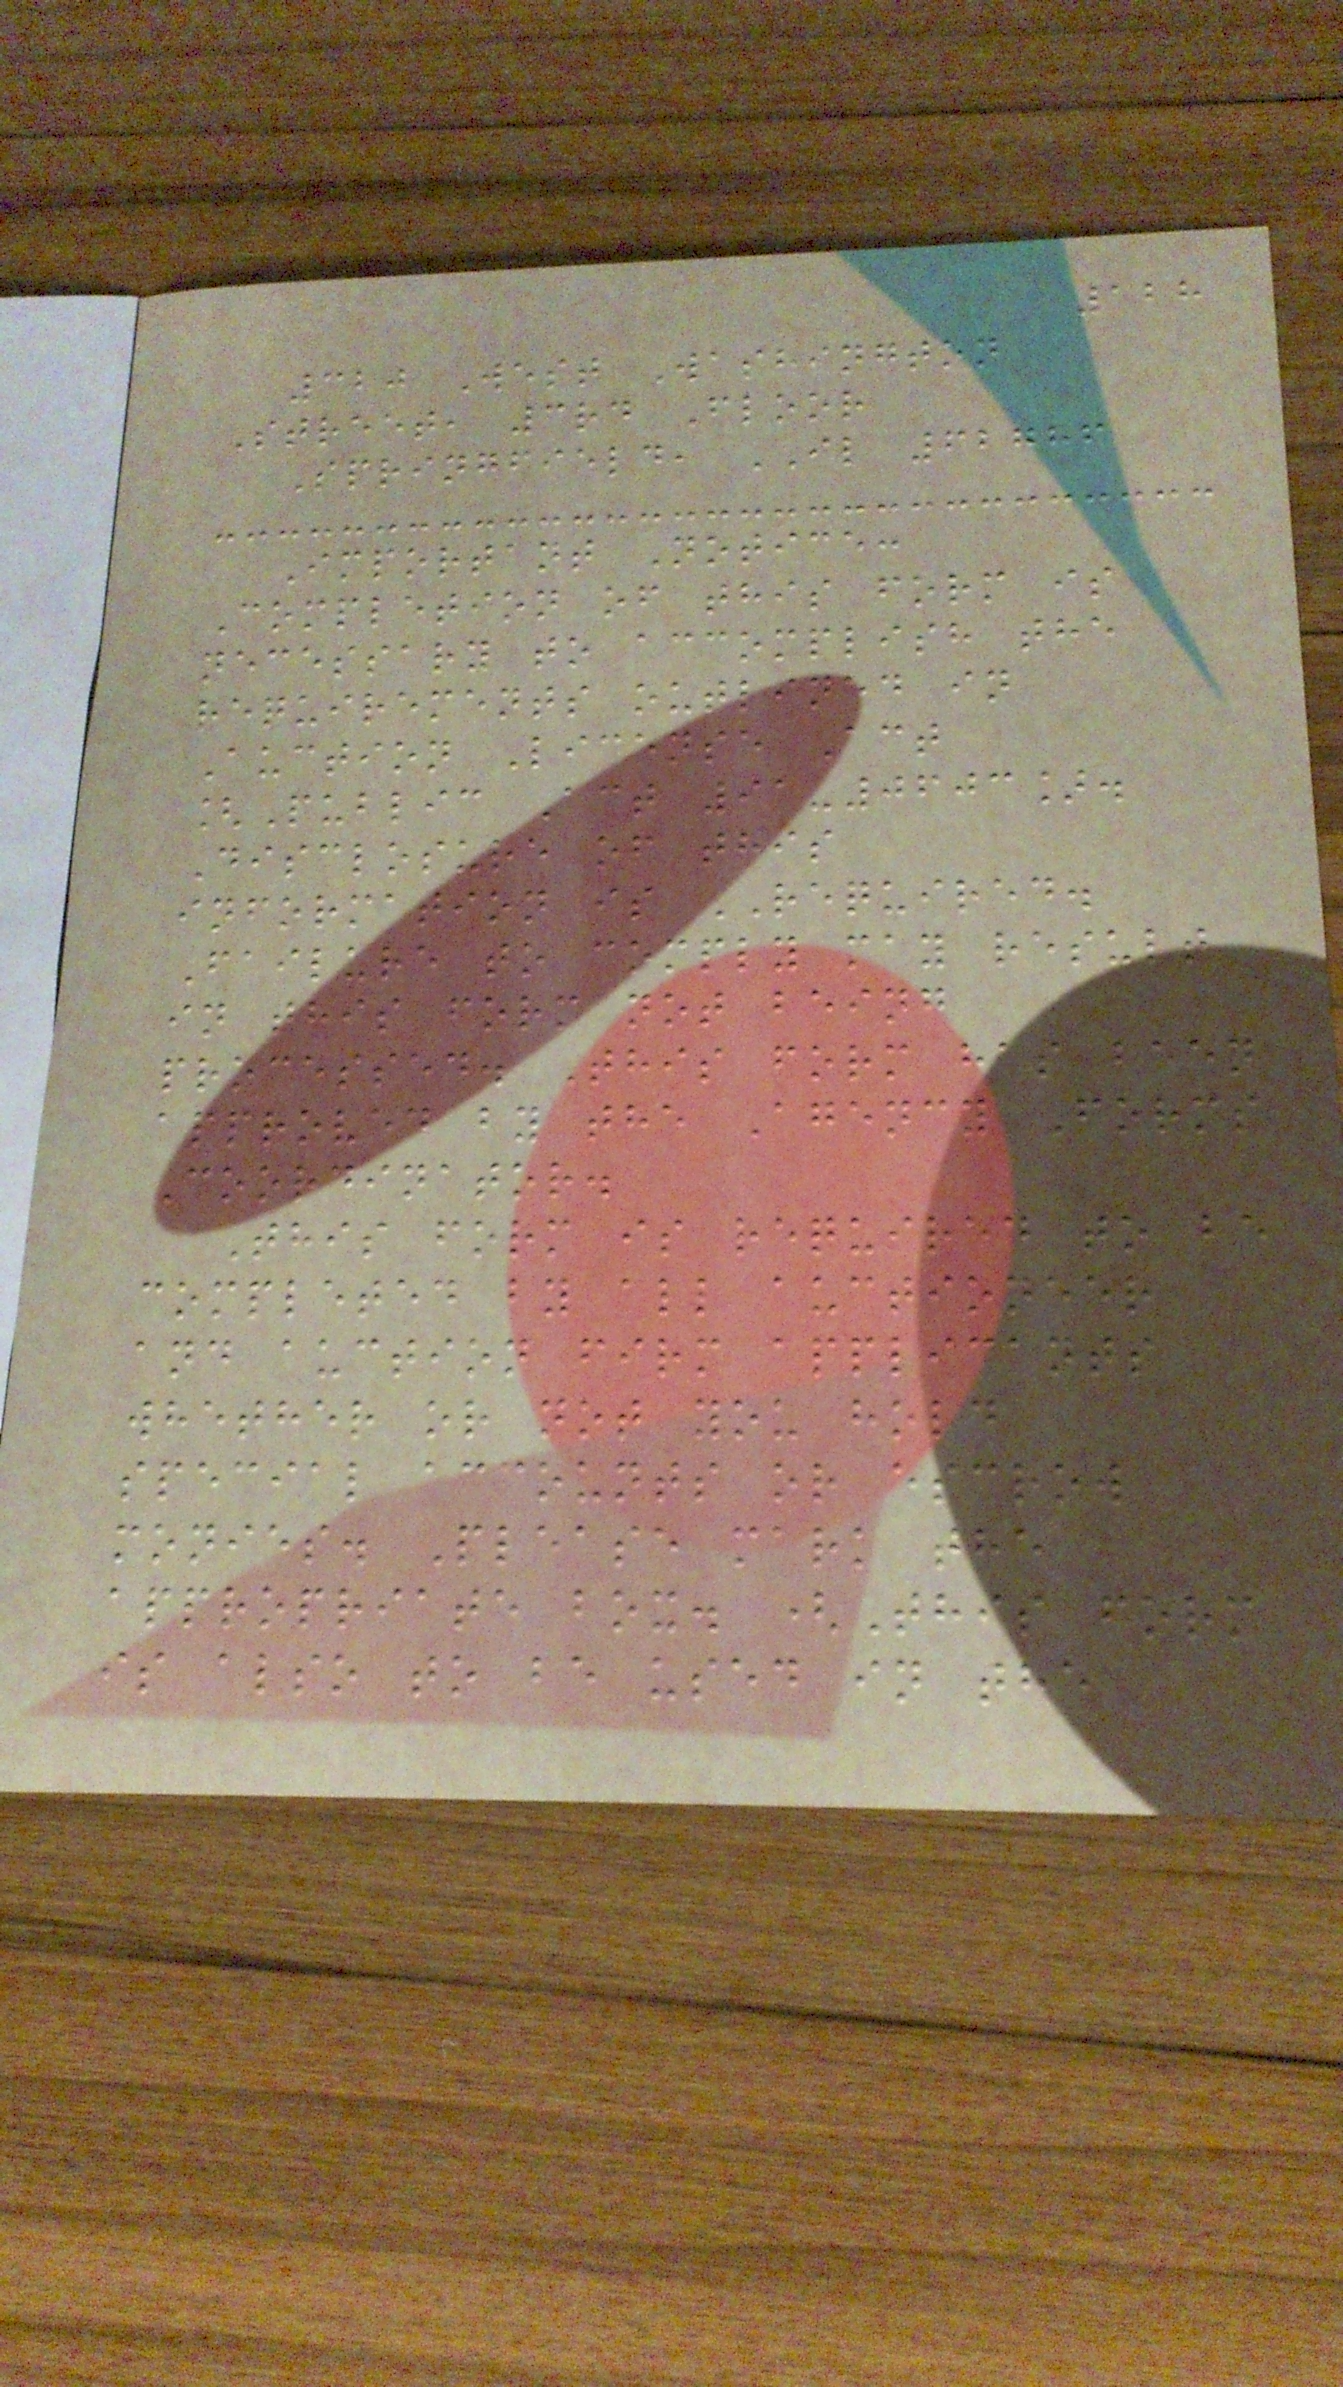128
320 West Washington
Street, 3rd Floor
Springfield, IL 62786
Important Notice:
Completion of this form is
necessary to accomplish the
requirements outlined in
Auction License Act
[Public Act 91-0603].
Disclosure of this
information is REQUIRED.
Failure to comply may result
in this form not being
processed. This form has been
approved by the Agency Forms
Coordinator.
This form is required to be
completed by all auctioneer
and auction firm applicants
whether or not you hold
special accounts or escrow
monies. Please mark the
appropriate box. (This form
is also to be used in the
